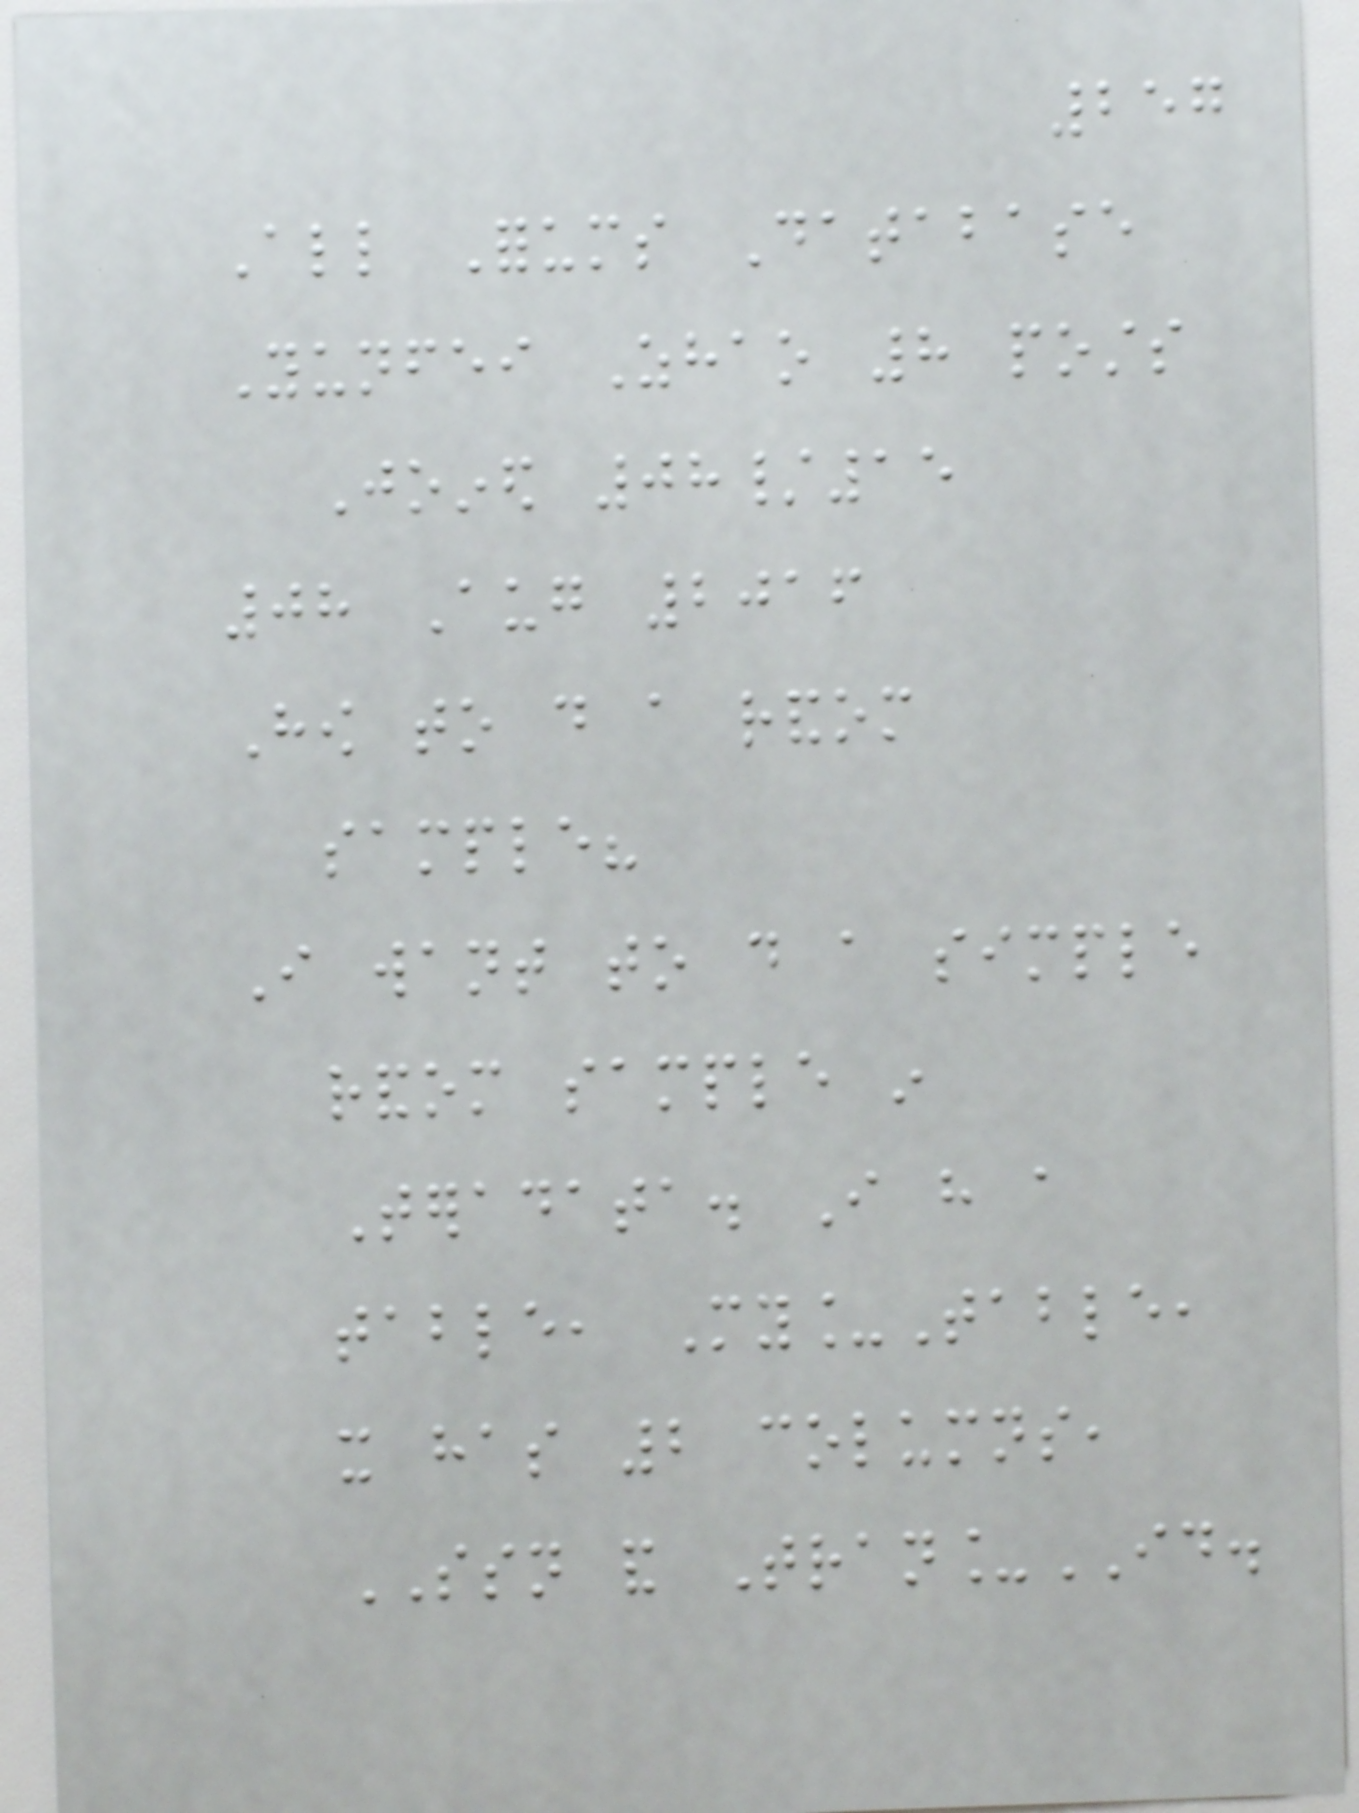257
All Forums Database
Yunfei Zhao 8 posts
Joined 08/15
08 Aug 2016
How to do a random
sample?
I want to do a simple
random sample in
Teradata. I have a
table, My_Table,
it has 2 columns,
SSN and Tran_ID.
